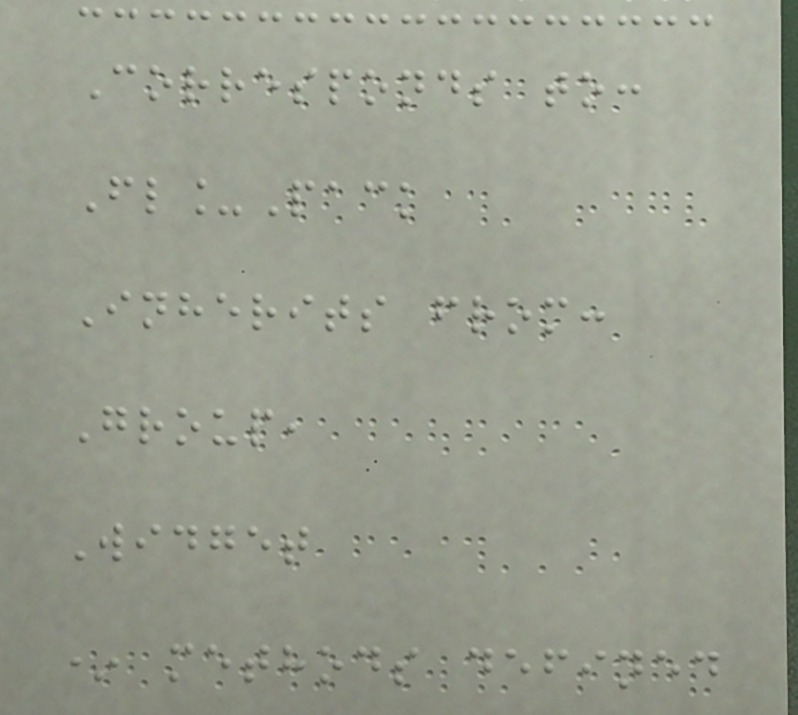Corresponds to:
Fl_Pack
Inherits from:
Group,
Widget
* methods defined
